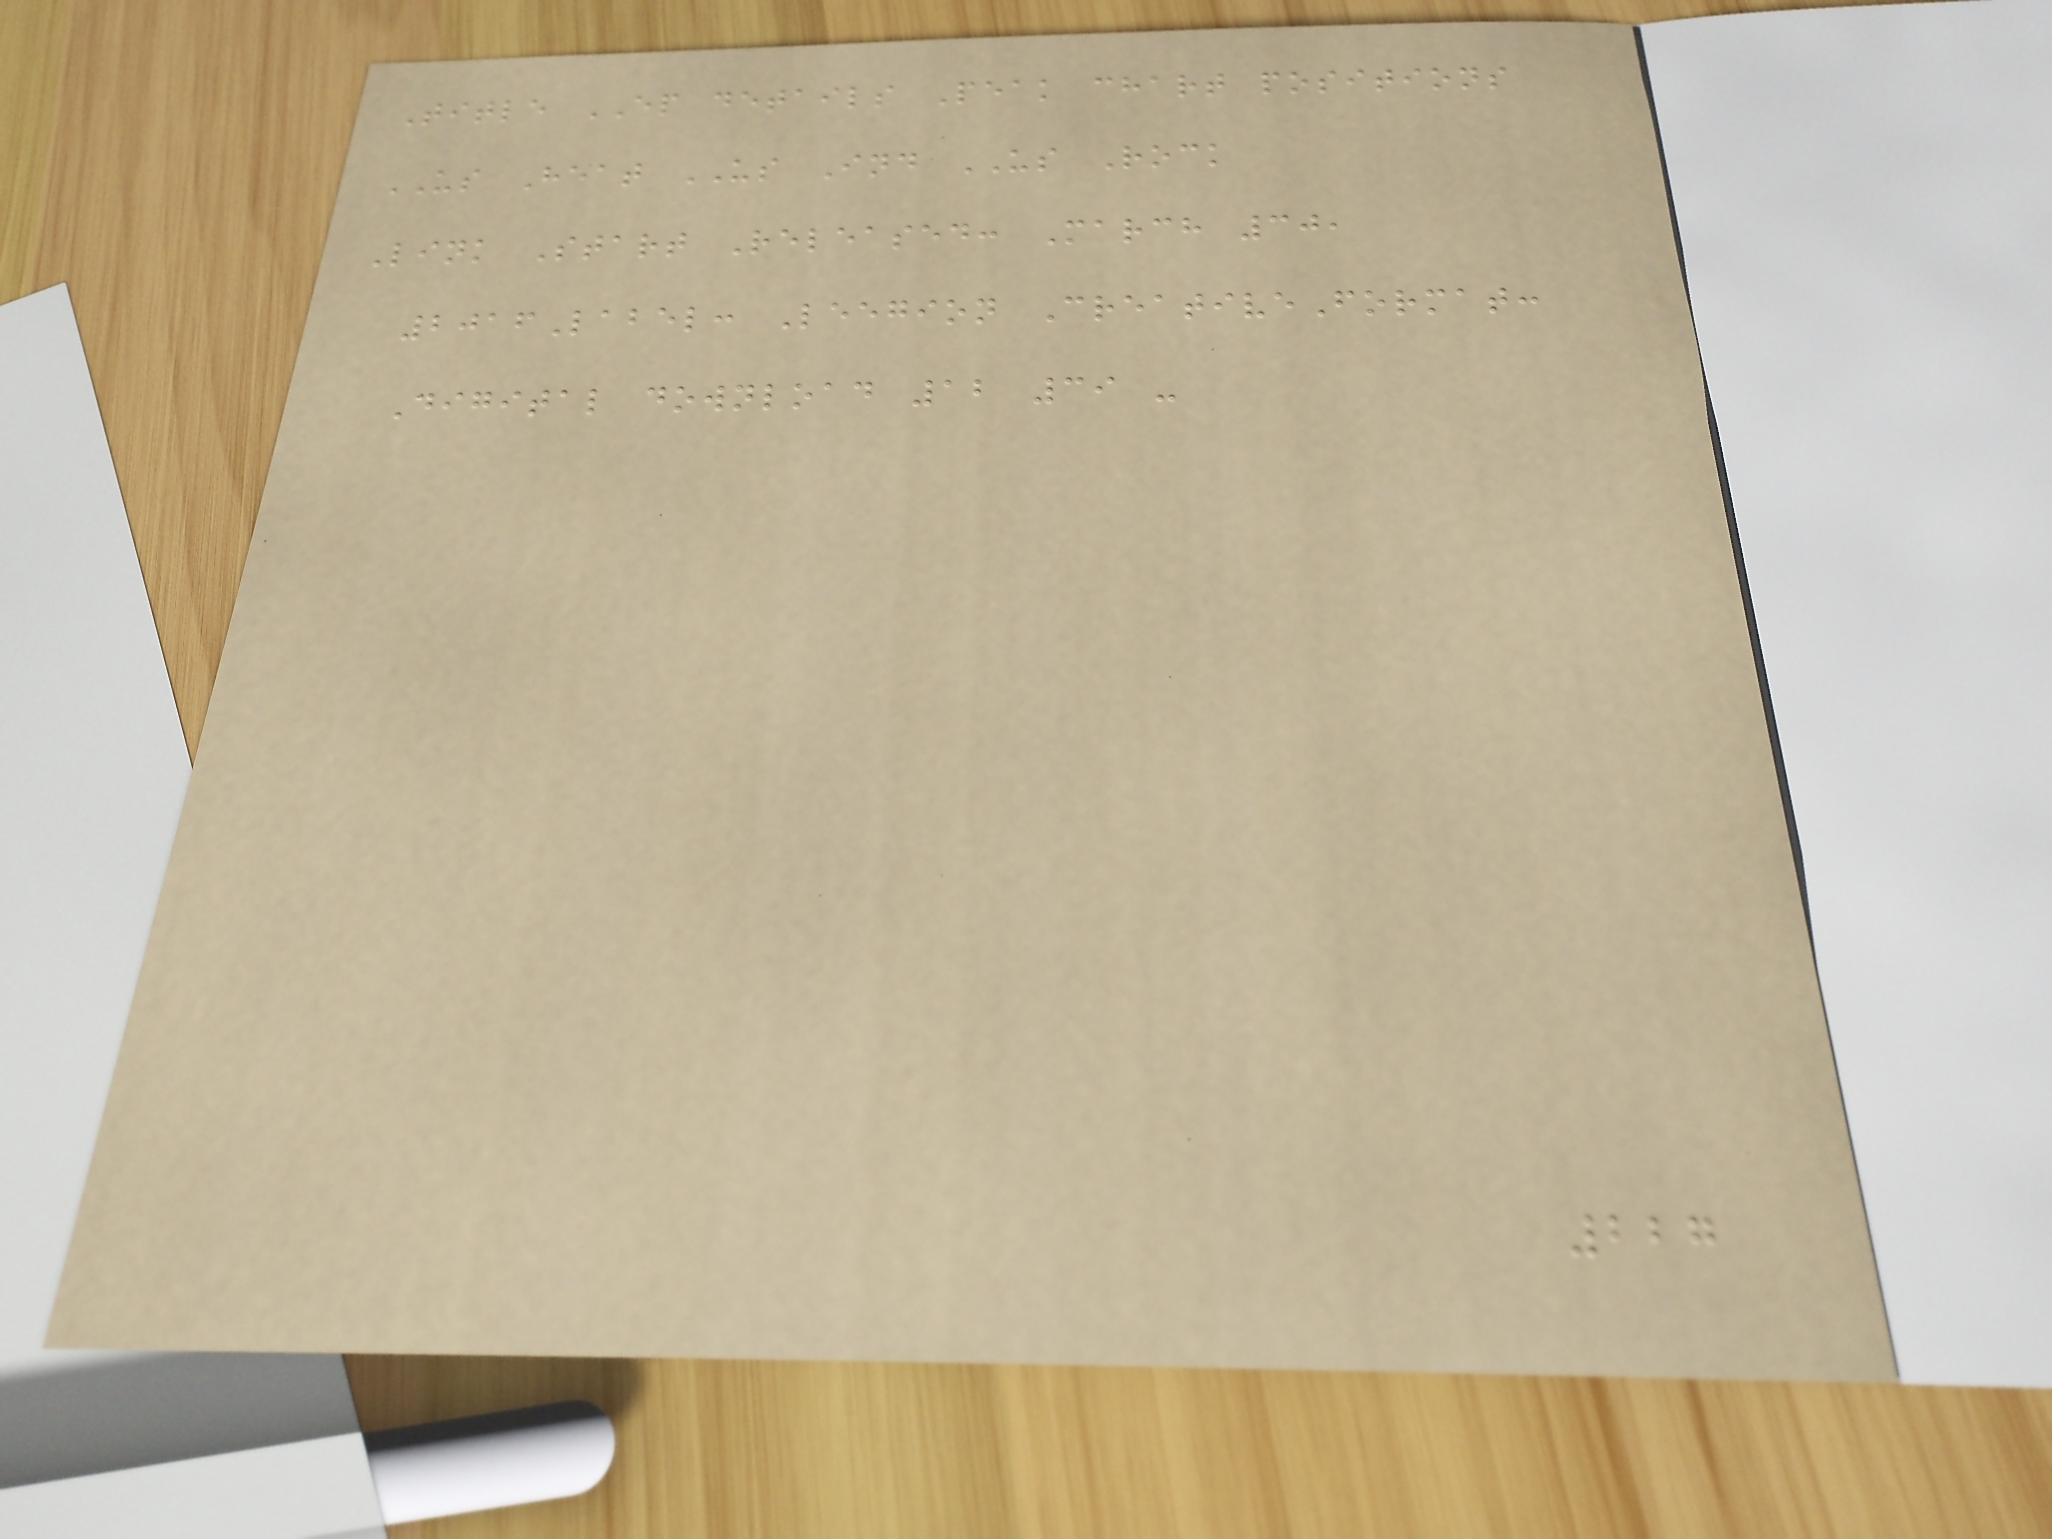Title EP details Peak chart positions
US Heat US Ind US Rock
Link Start Released: March 30,
2016Label: Leegion CreativeFormat:
Digital download 12 39 -
227
